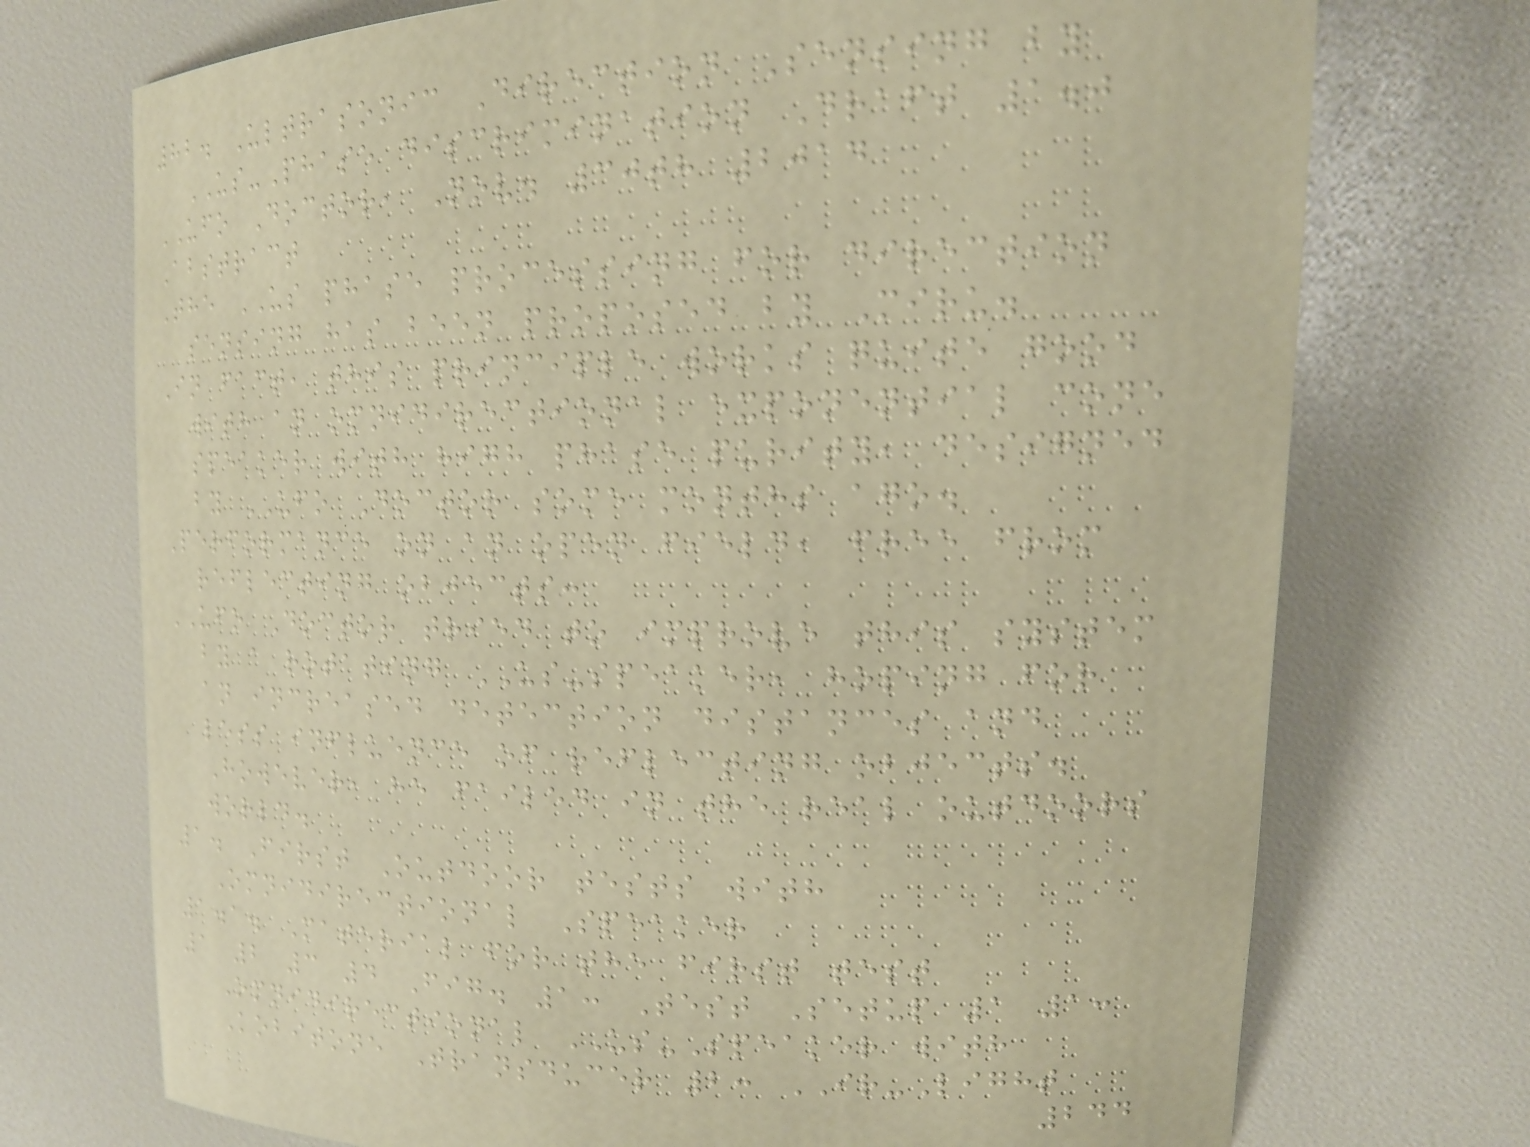82. Ultrasonic Direction Sensing by
US-Phase discrimination Draft 1.0
UFO Doctor, Nov. 30th 2014
Abstract
The US phase processing for direction
sensing has been proposed by Miru.
In fact, this principle works quite good
with an omnidirectional exponential cone
speaker with high phase purity, designed
by UFO Doctor some months ago.
Performance on an open field, free from
reflecting objects:
UFO Doctor tried to improve this system
by a rotating US-speaker, hoping for
an increased detection distances and
less influence of reflecting objects.
However, he failed in the real outdoors
world.
1. First Outdoor tests with
Omnidirectional Speaker
1.1. Material for the first test
1 2 3 4 Fig. 1: Test Setup 1 1:
Omnidirectional US-Speaker with
Kobitone Transducer 2: IR-Light
244
